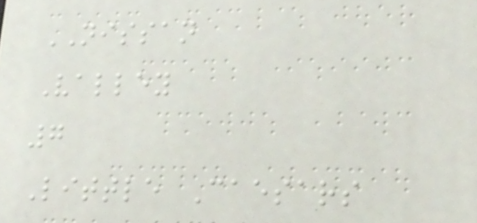NISSAN
Valley
7
Little Caesars
